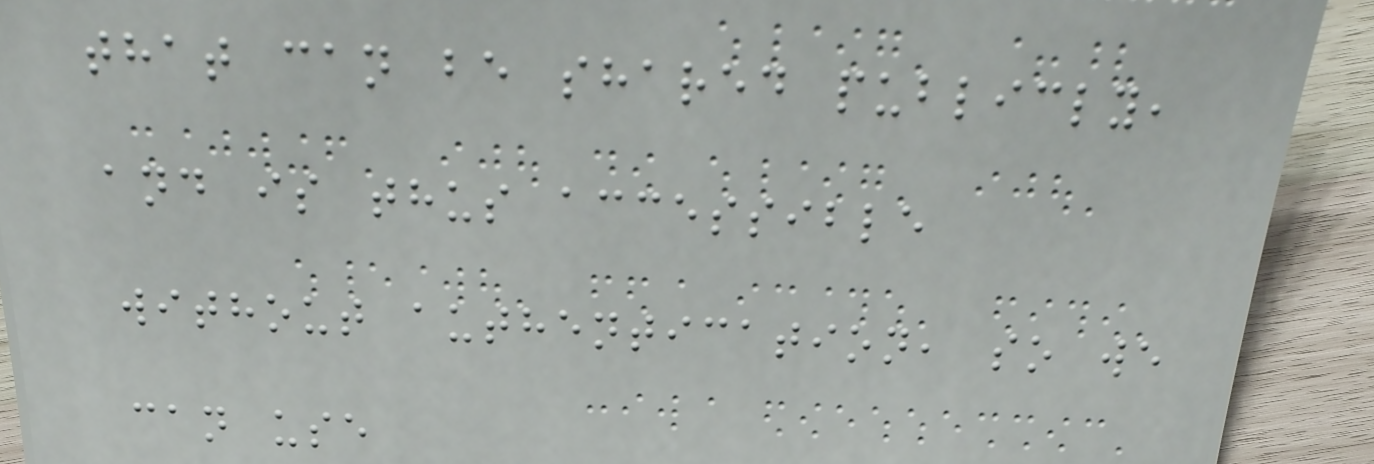that can be shared publicly,
and is thus accessible
without authentication, so we
can use
